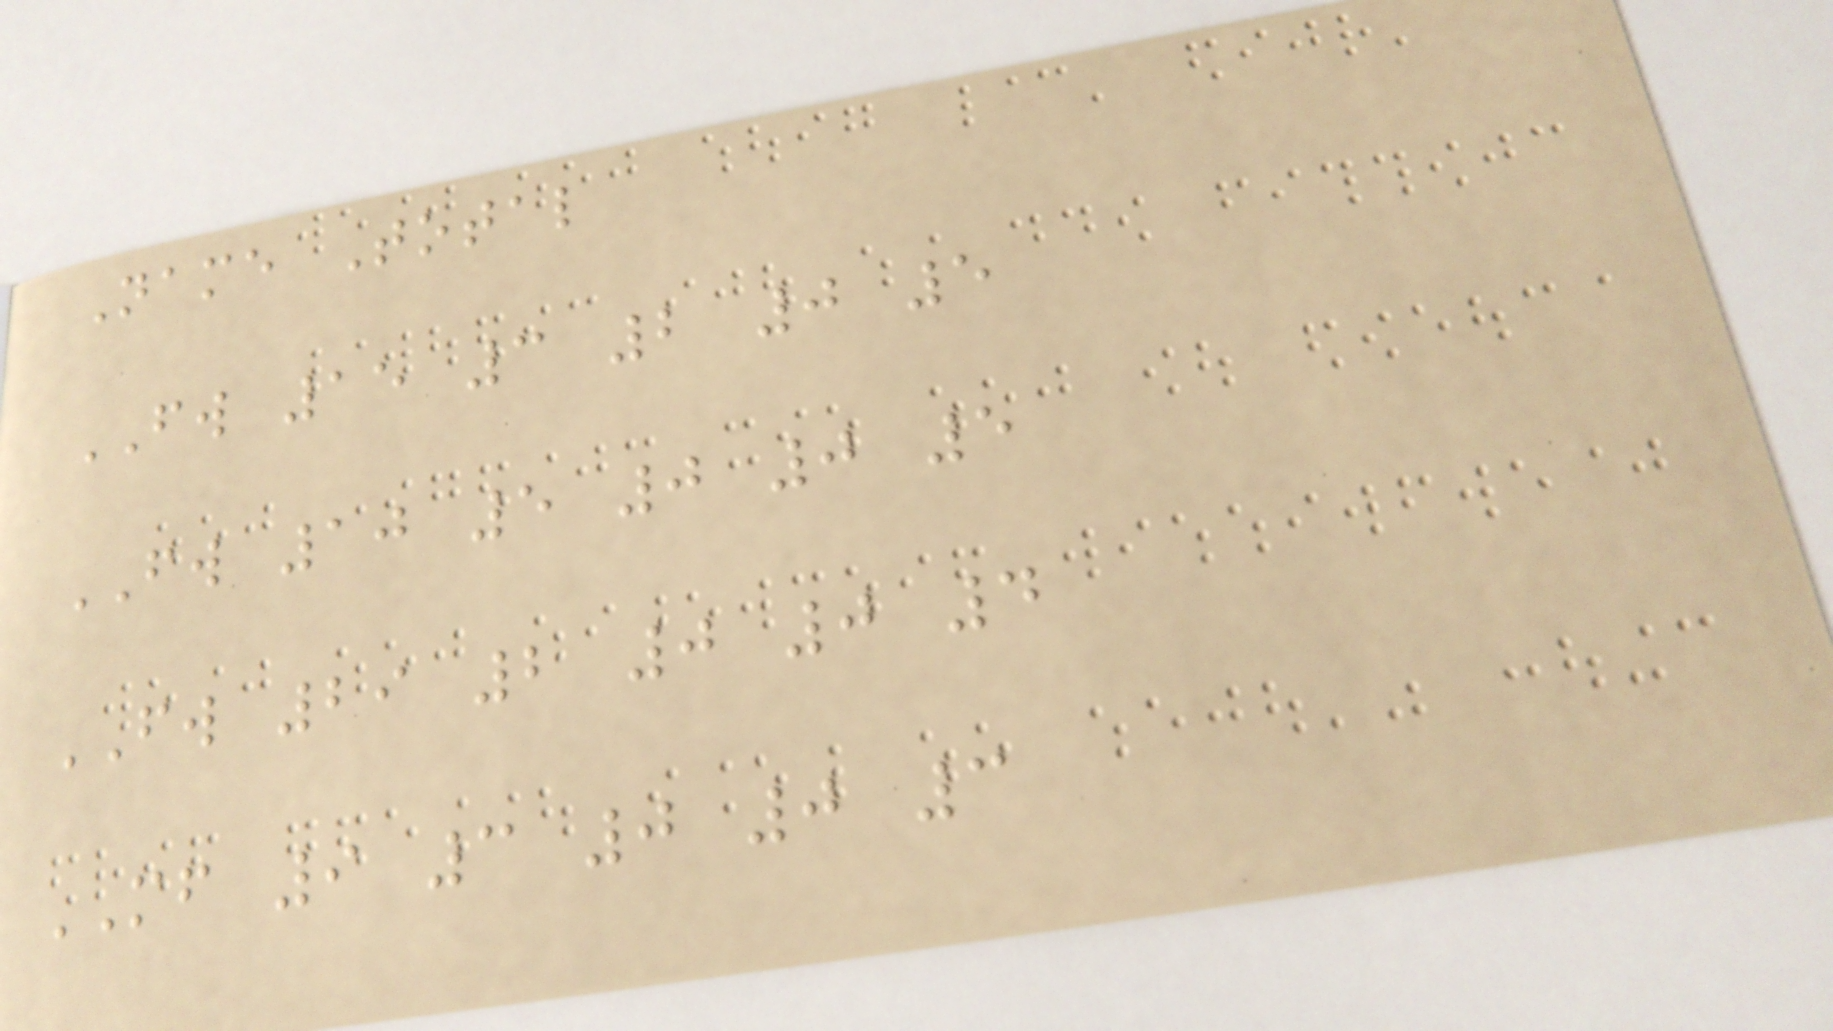Name Total
FW 15 3 2 0 5
FW 10 5 0 0 5
FW 29 2 0 0 4
MF 9 3 0 0 3
